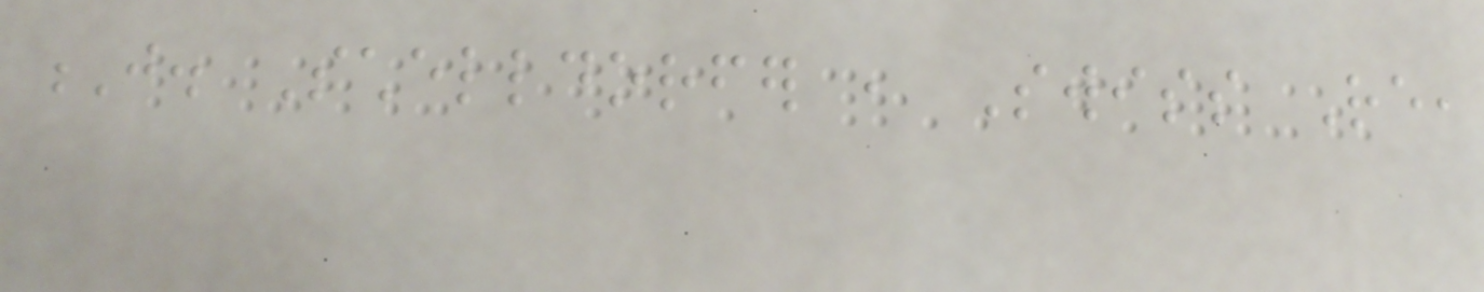J. Schelldorfer , Swiss Re,
